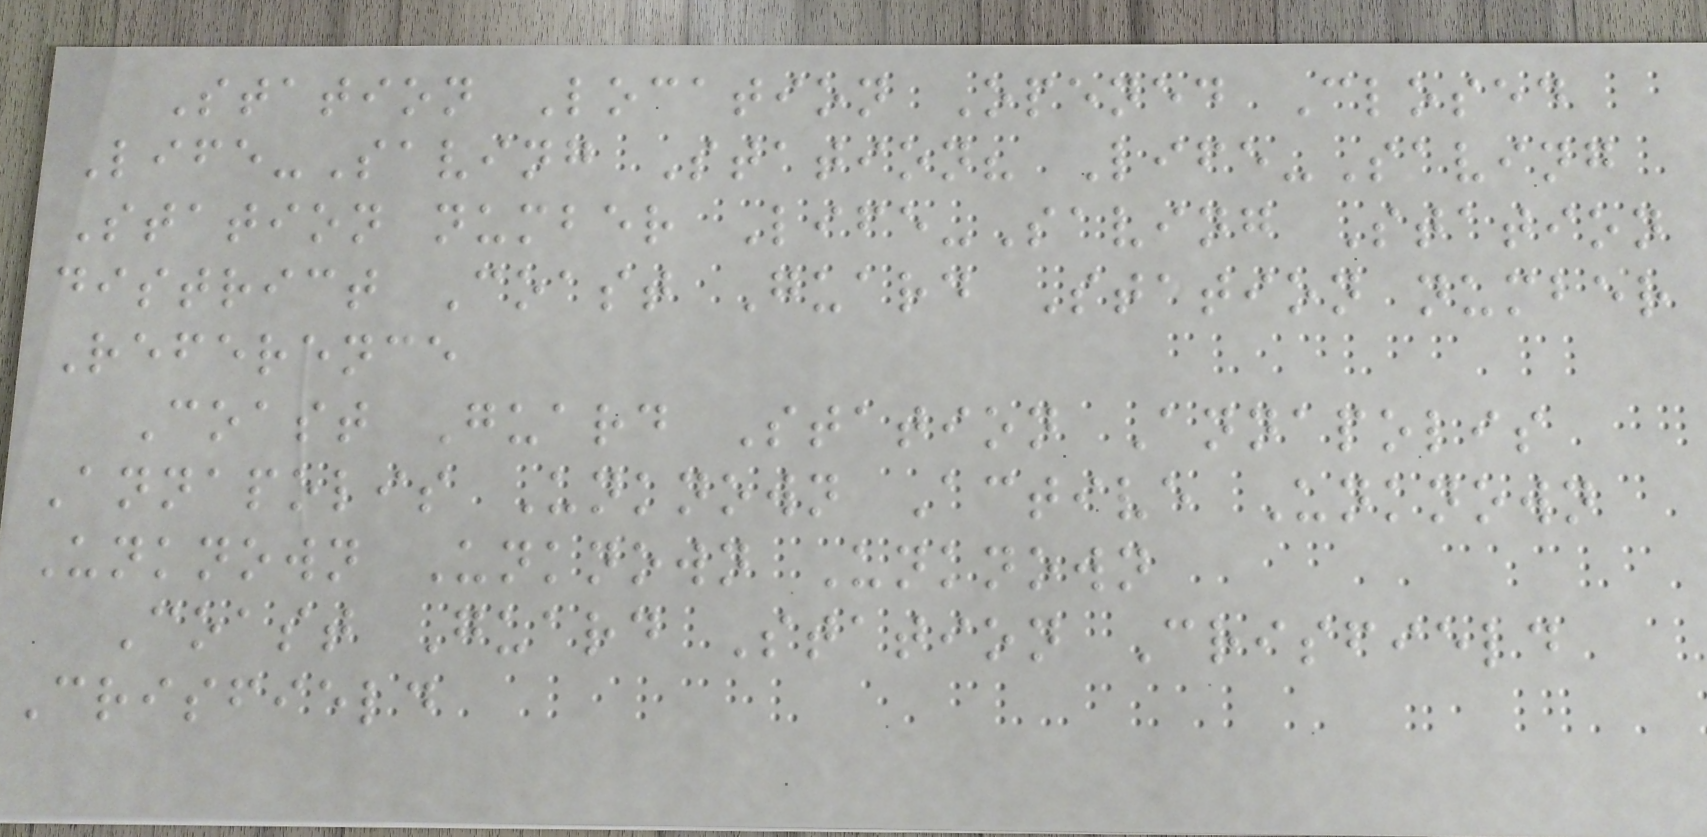Station Location Opened Closed
Life-Saving Station? Life-Saving
Station number Life-Saving Station
district Coast Guard Station number
Reference
Coast Guard Station Annapolis
Annapolis Unknown Active Unknown
Unknown Unknown Unknown
Coast Guard Station Crisfield
Crisfield
